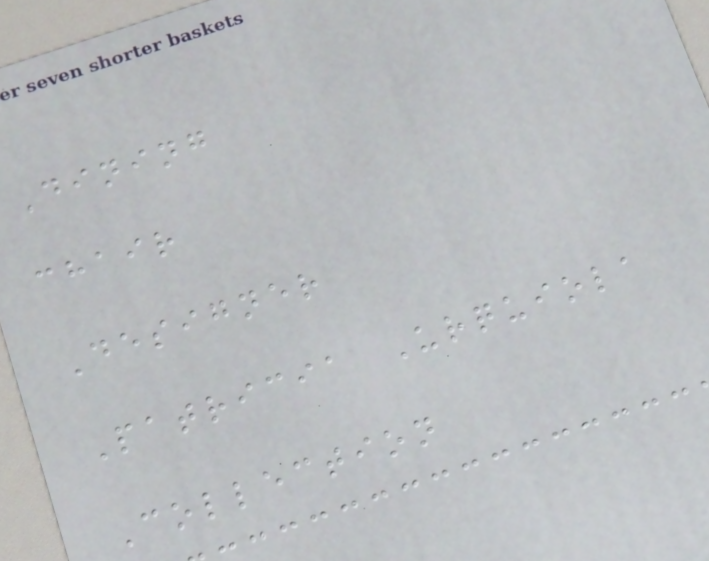Dining
chair
Designer
Patricia Urquiola
Collection
